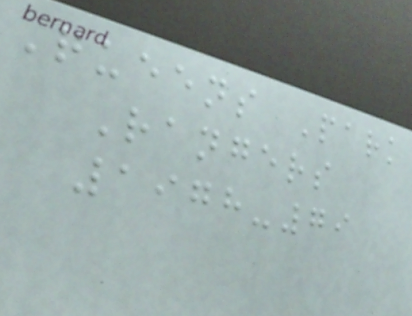Queens Park
Rangers
1978-79
